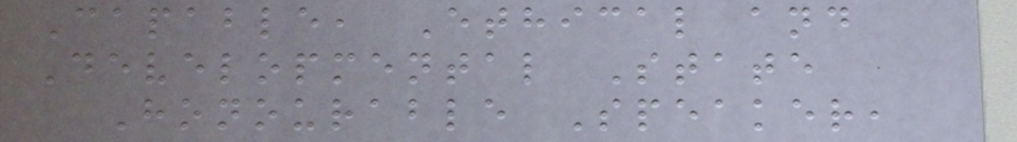Capable, Ethical and
Developmental State
Honourable Speaker,
